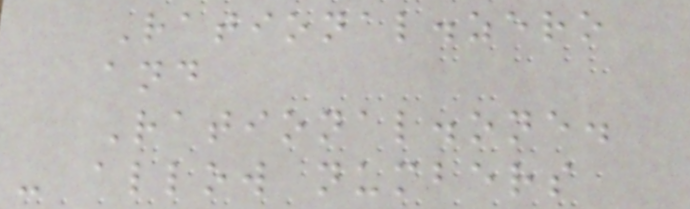Rational.zero
and
Rational.one.
- allow numbers
